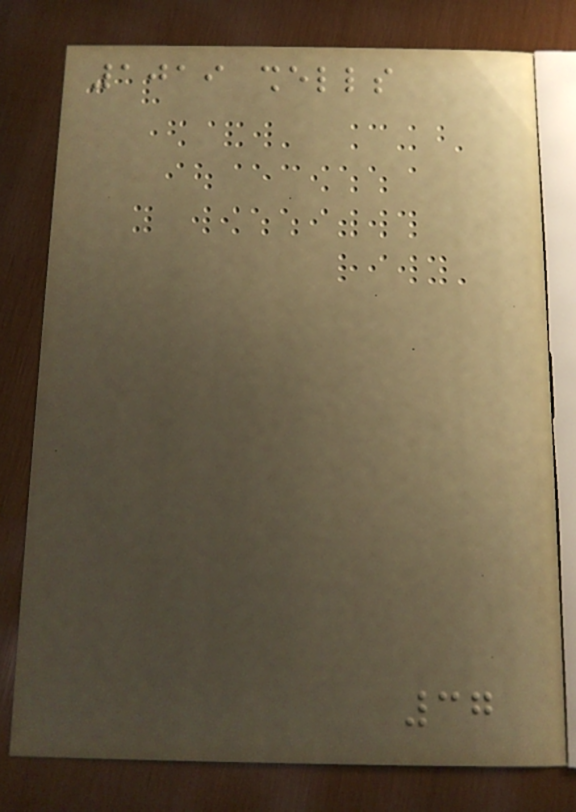1019 shells
37
